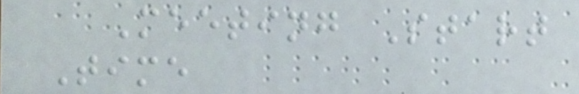Meeting Start
Time
